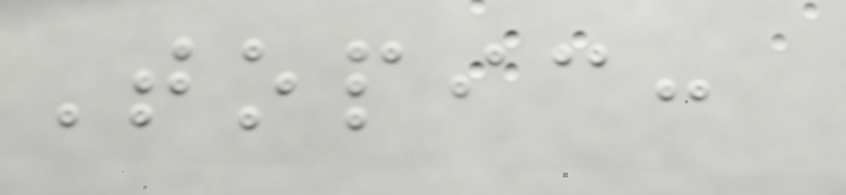Topic:
